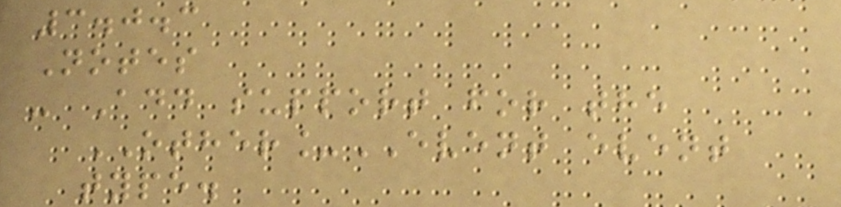3.0.3
Notes
- Add support for the
OTHER_EVENT event
type.
